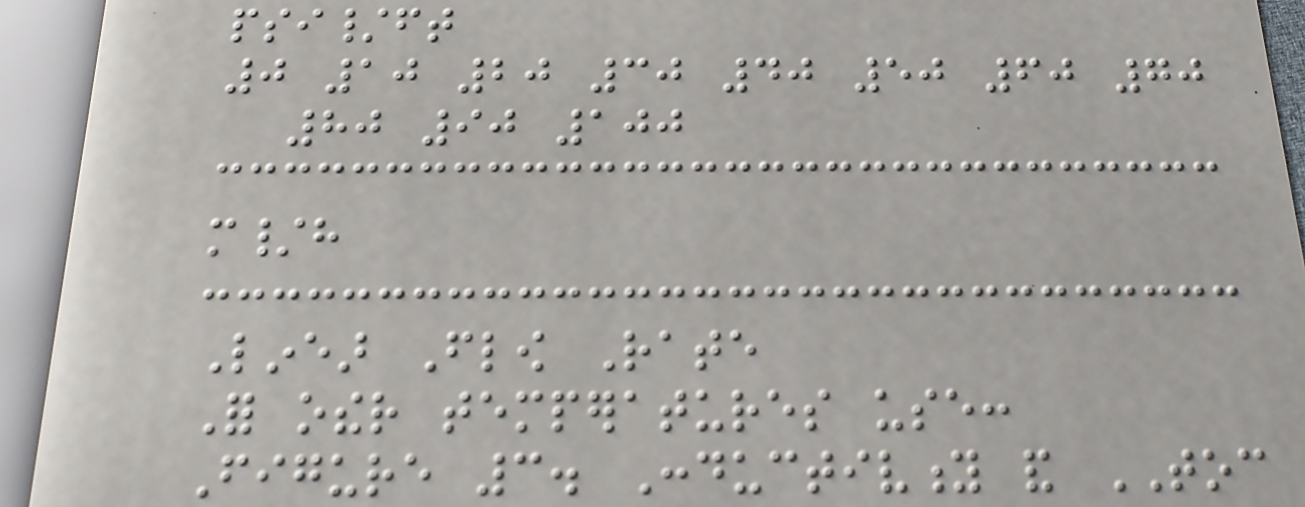psi/ft
0 10 20 30 40 50 60 70
80 90 100
m/h
Linear Flow Rate
For other temperatures use:
Figure 3. Conductivity and TOC
